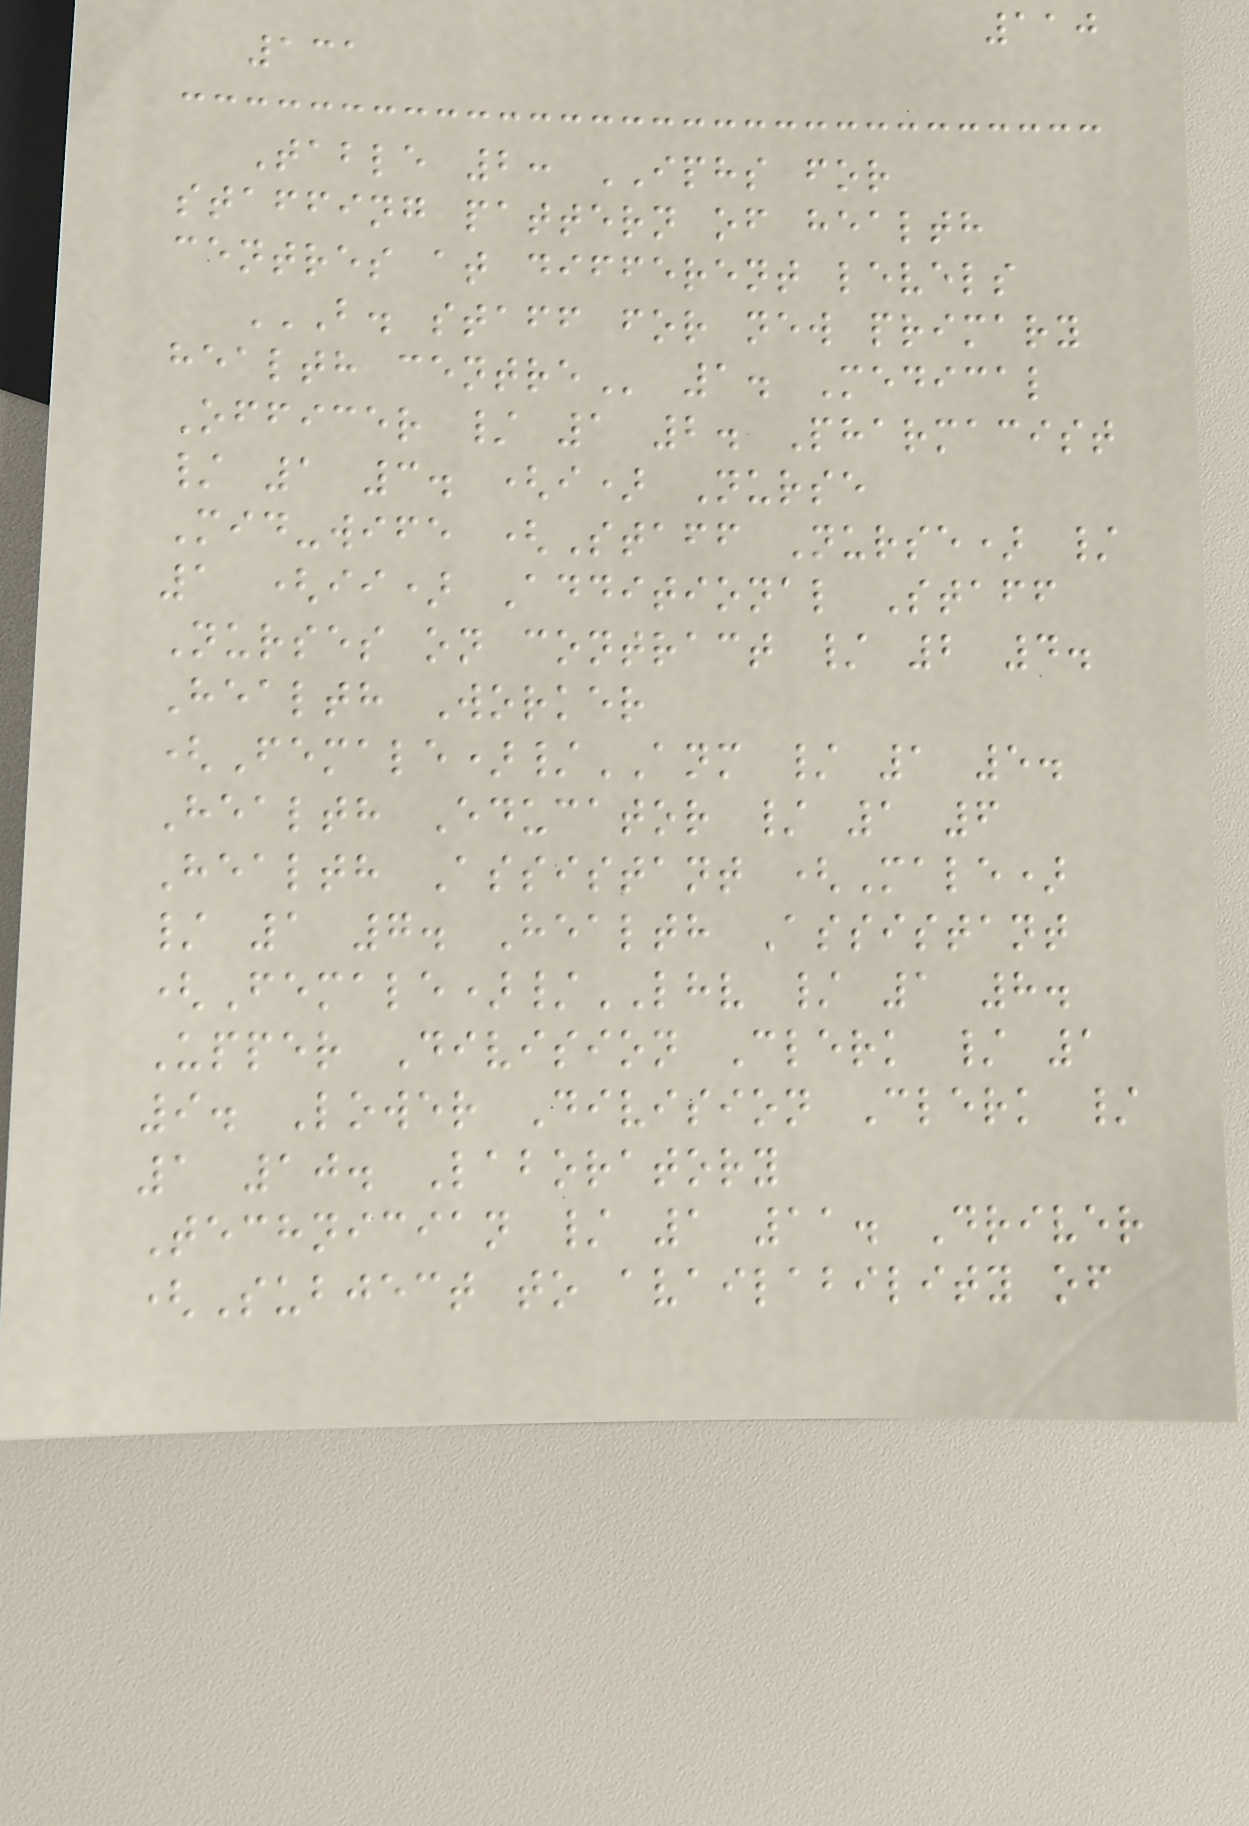110
131
Table 2: IPHS for
staffing pattern of health
centres at different levels
B. STAFF FOR NEW PRIMARY
HEALTH CENTRE 1. Medical
Officer / 1 2. Pharmacist
/ 1 3. (i) Nurse
Mid-wife (Staff Nurse) /
1 (ii) Additional Staff
Nurses on contract / 2 4.
Health Worker
(Female)/ANM / 1 5.
Health Educator / 1 6
Health Assistant (Male)
/ 1 7. Health Assistant
(Female)/LHV / 1 8.
Upper Division Clerk / 1
9. Lower Division Clerk /
1 10. Laboratory
Technician / 1 11. Driver
(Subject to availability of
